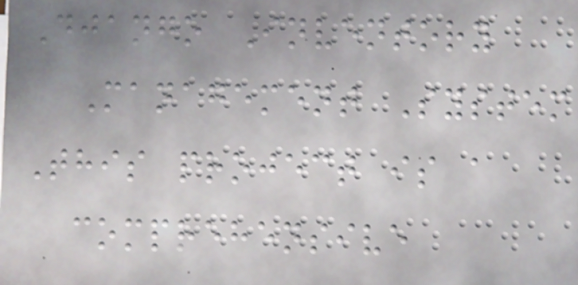Django Inventory
Management System
This project is a
comprehensive
